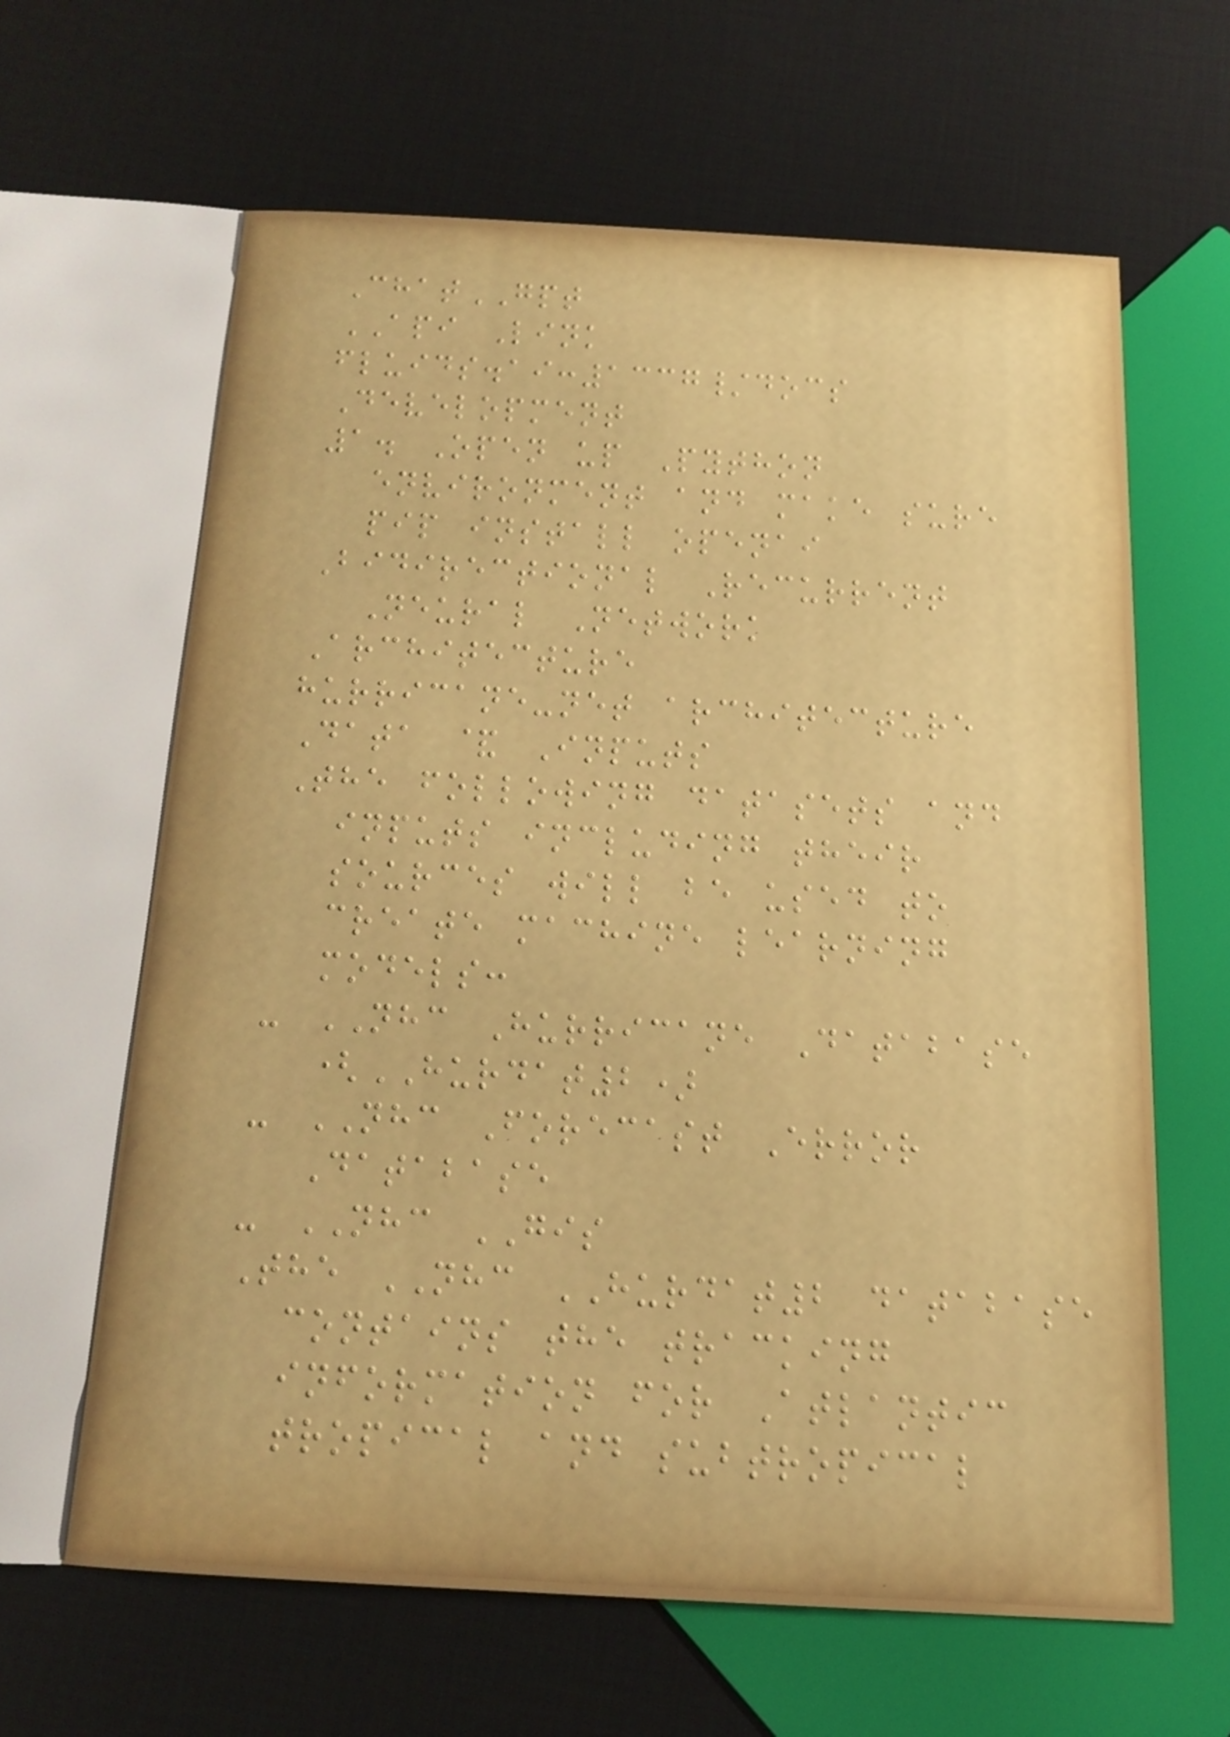ChatGPT
API Link
fluids.ai:1337/docs
Development
1. Open up Python
environment and make sure
pip install openai
Bidirectional Recurrent
Neural Network
Architecture
hurricane-net architecture
Data & Inputs
The following datasets and
inputs including their
sources will be used to
create machine learning
models:
- NHC Hurricane Database
(HURDAT2)
- NHC Forecast Error
Database
- NHC GIS
The NHC HURDAT2 database
contains the tracking
information for Atlantic
tropical and subtropical
